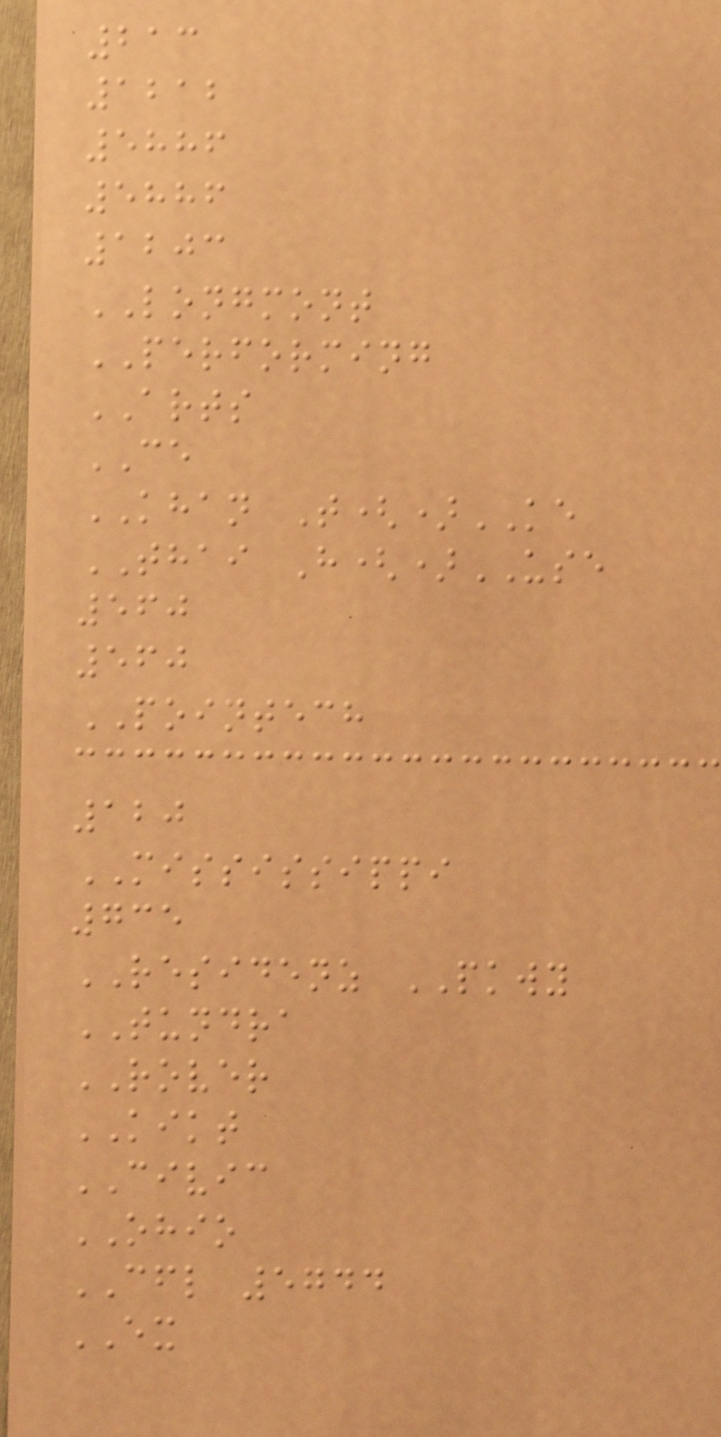213
1212
5886
5886
1203
LONGMONT
PERFORMING
ARTS
CE
KHAN T()KE
THAI H()USE
560
560
POINTECH
120
MISSISSIPPI
735
RESIDENZ PKWY
TUNDRA
ROVER
KIKT
CIVIC
OHIO
CFL 5744
EX
